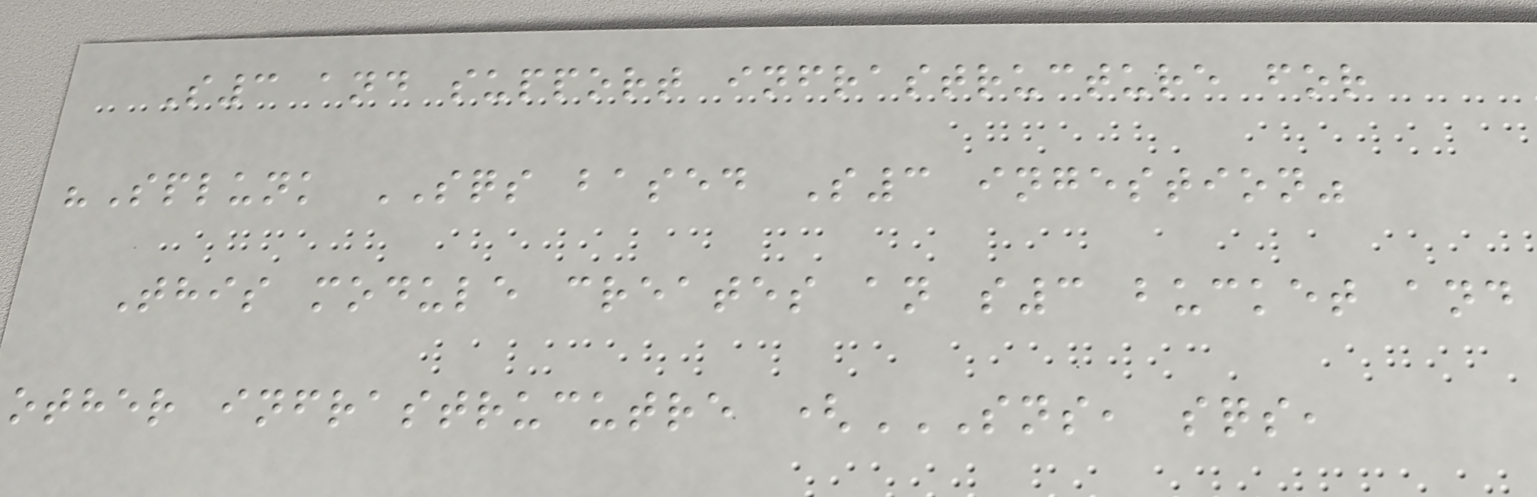S3 and support infrastructure for
"Splunk SQS based S3 ingestion"
This module creates an s3 bucket and
other infrastrucutre (SNS, SQS,
